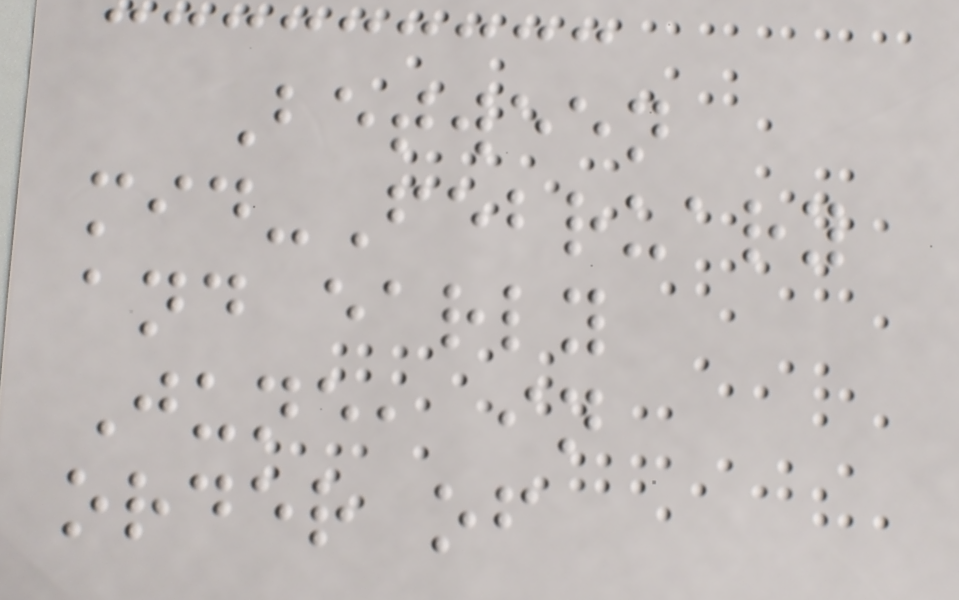Between
mid-February
and early
June, in
order of
